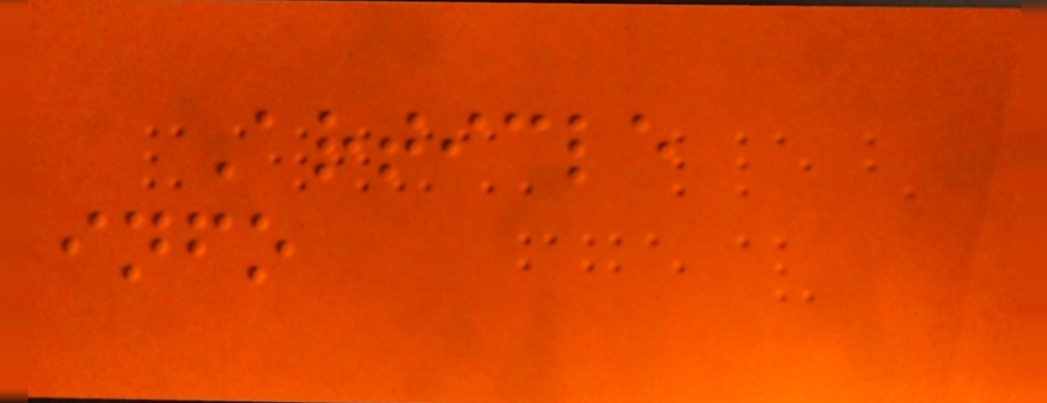Article
info
